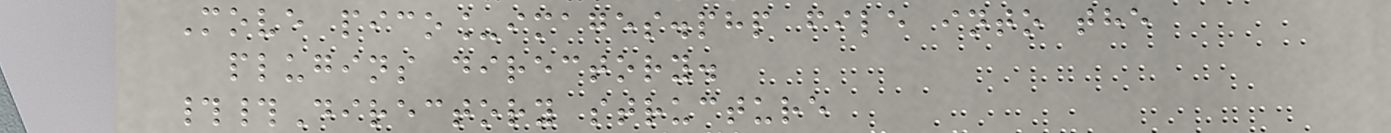Move pico_images.php file into the
plugins directory.
##Directory structure
